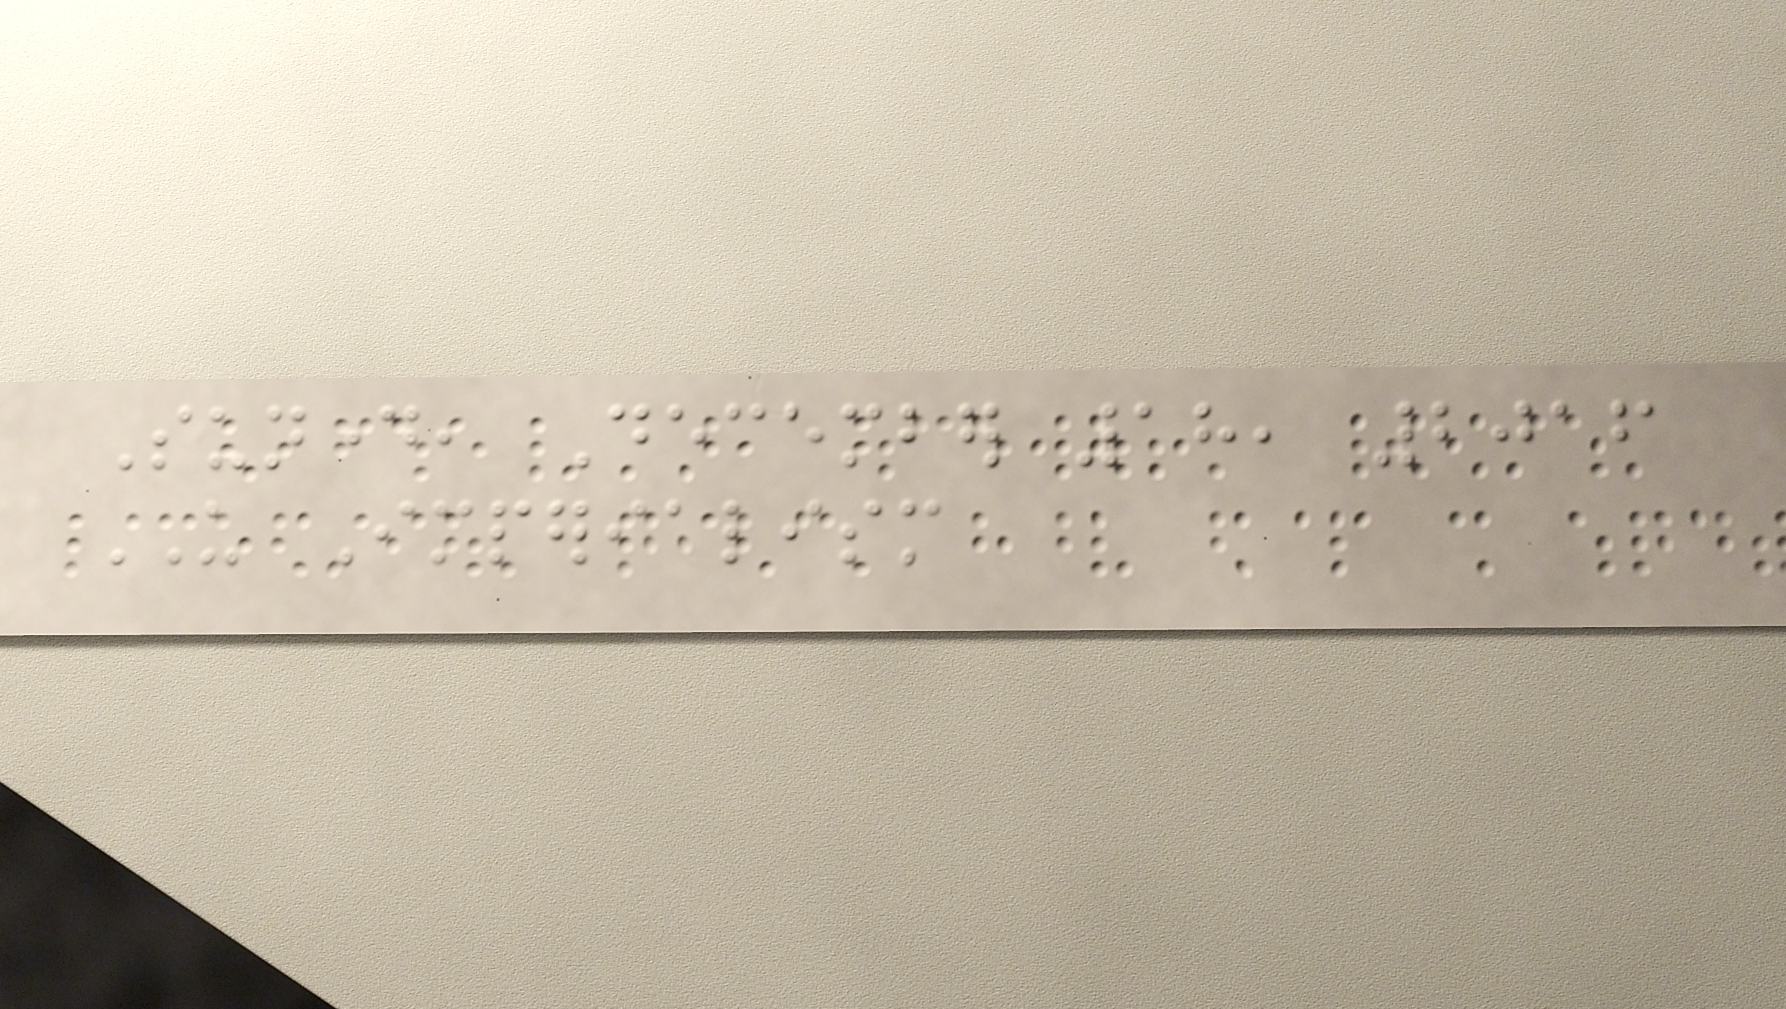Sunday, December 18, 2016
US Imperialism
